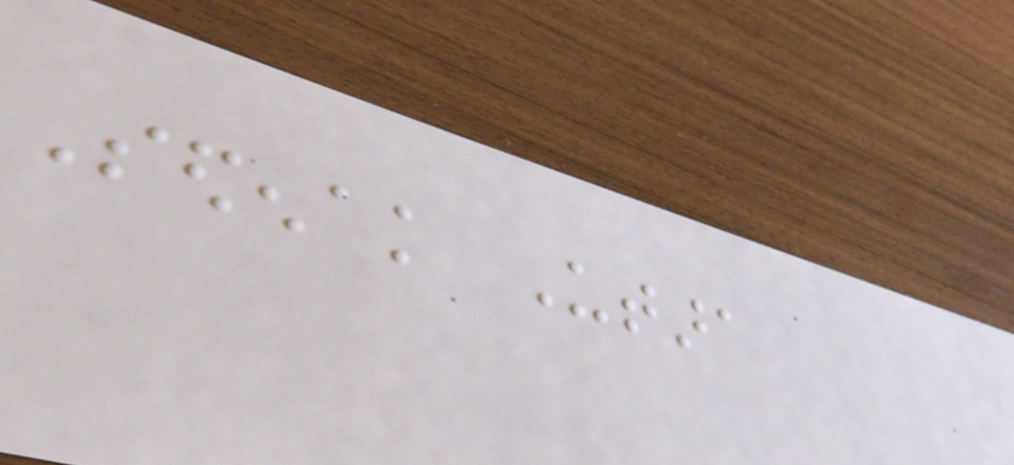Sedenak Utara
